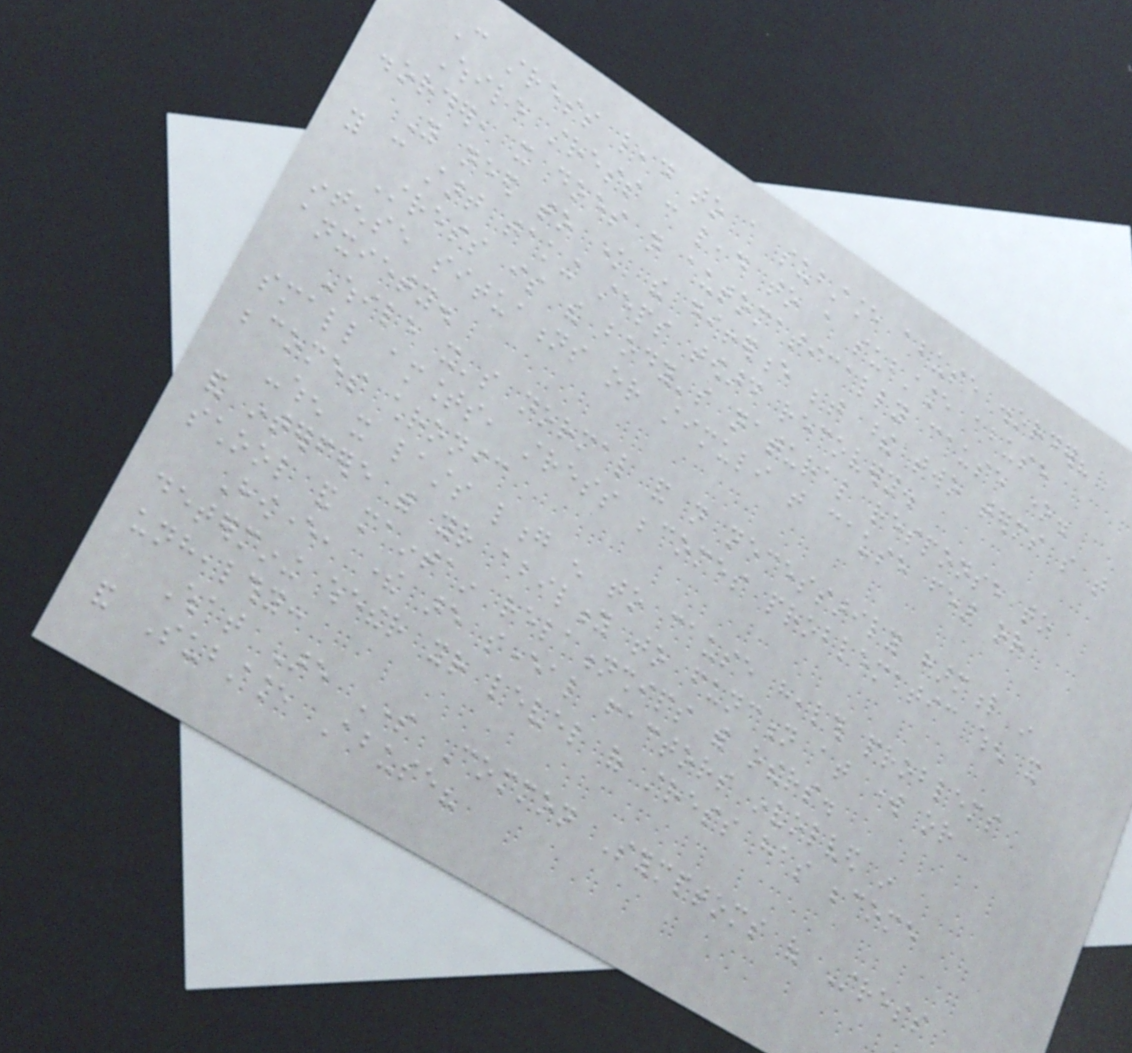Can stress lead to a substance abuse disorder?
While stress can lead to a substance abuse
disorder, it does not automatically cause one.
You need to know the difference between these two terms so that
you can start taking steps toward recovery.
Stress is the body's natural response to
intense situations or stimuli that cause fear or
anxiety.
While it's normal and not necessarily harmful in
small amounts, stress becomes problematic when it
becomes chronic
-when it lasts long enough to cause health problems
and interfere with your ability to function at work or
school and maintain relationships with others.
However, there are several factors involved in
determining whether your level of stress has become
unhealthy:
What Are Some Common Symptoms of Stress
and Substance Abuse?
